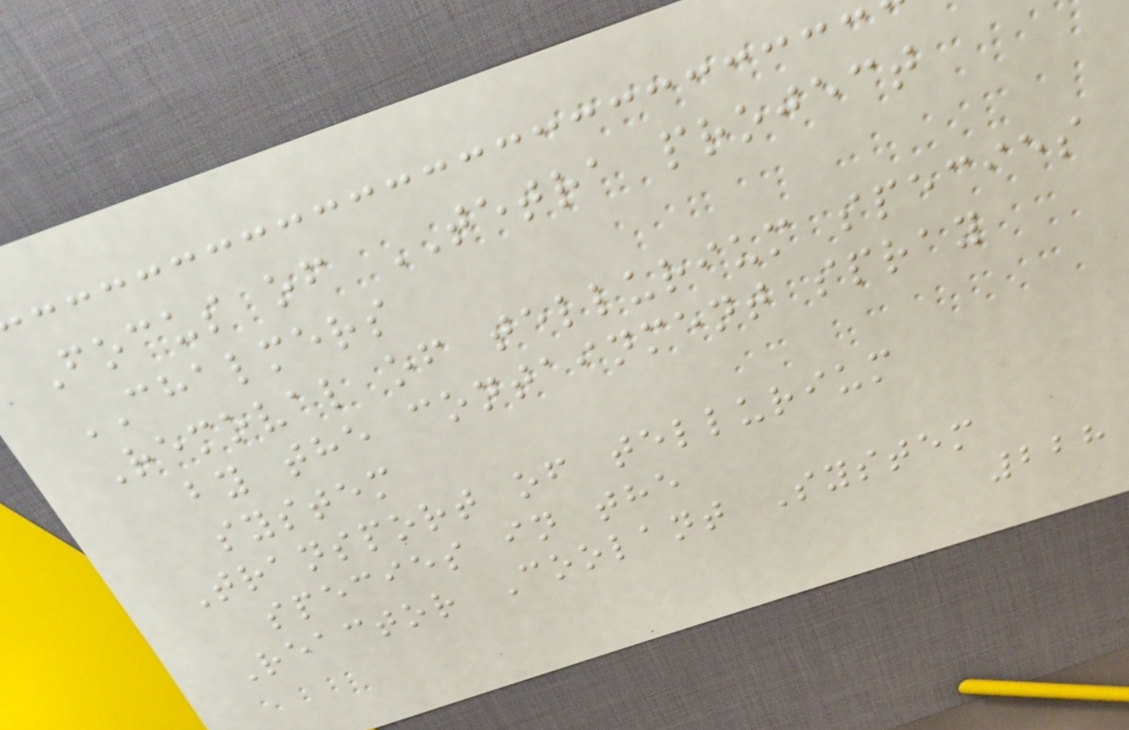Focus of TETRA project
CHALMERS
Removal of tellurium species
by the containment spray
system
Transport of tellurium
species in the
Reactor Coolant System
228
